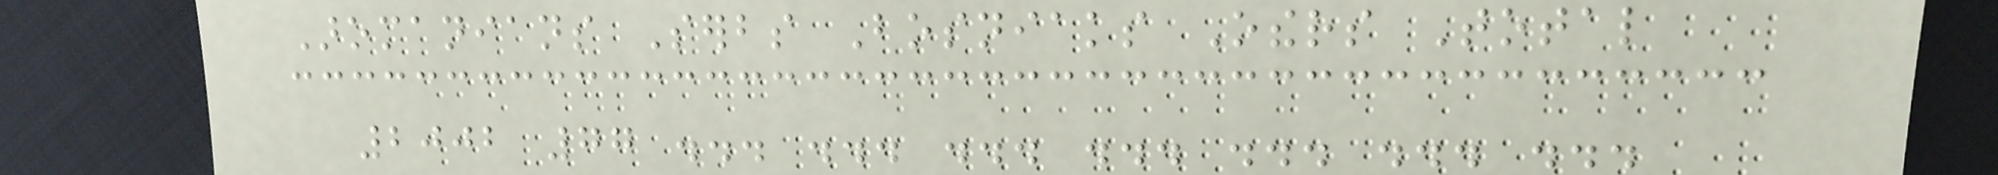Aromanians Serbs Bosniaks Others Total
2002 77 ... ... ... ... ... ... ...
